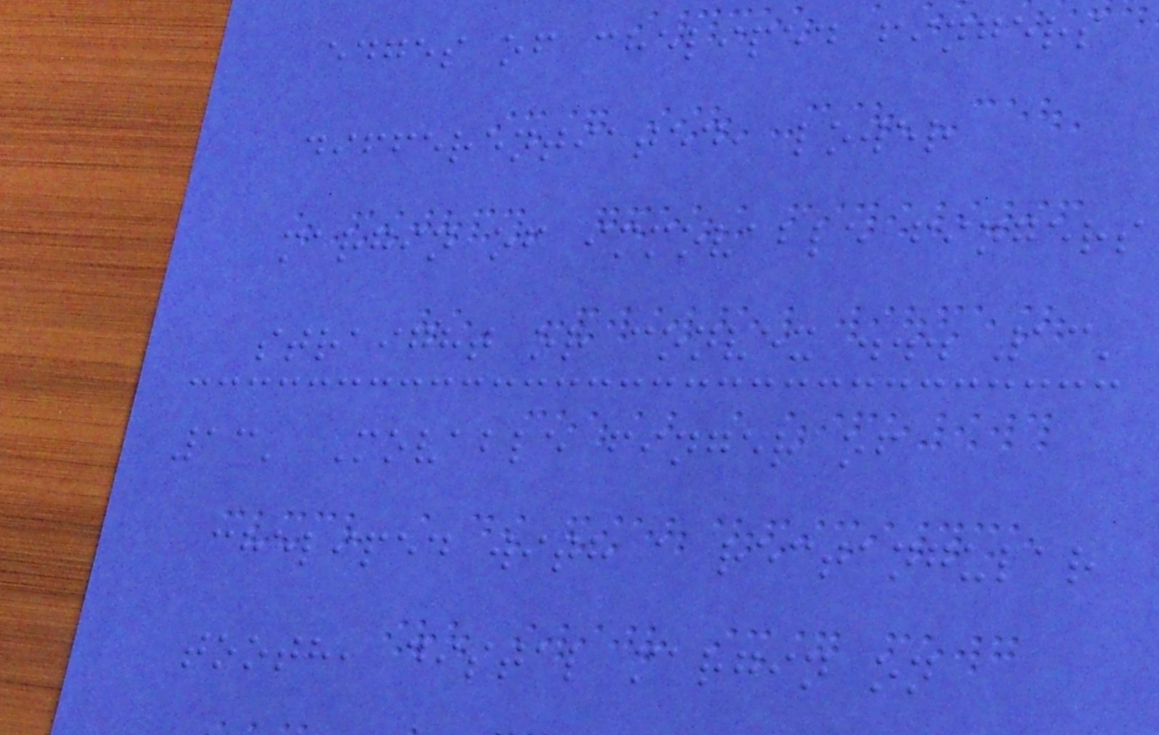edges of cheliped fingers
differentiated, lower
margin of immovable fingers
straight or convex ... 13'
13' Movable finger of
cheliped with a rectangular
tooth, distal margin on
